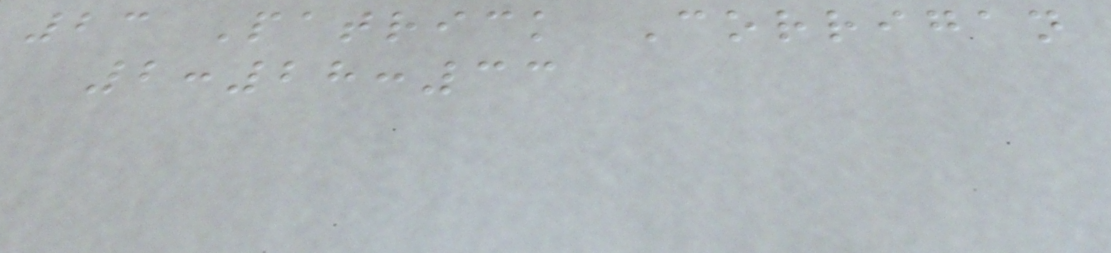23 Patrick Corrigan
2:28:33
